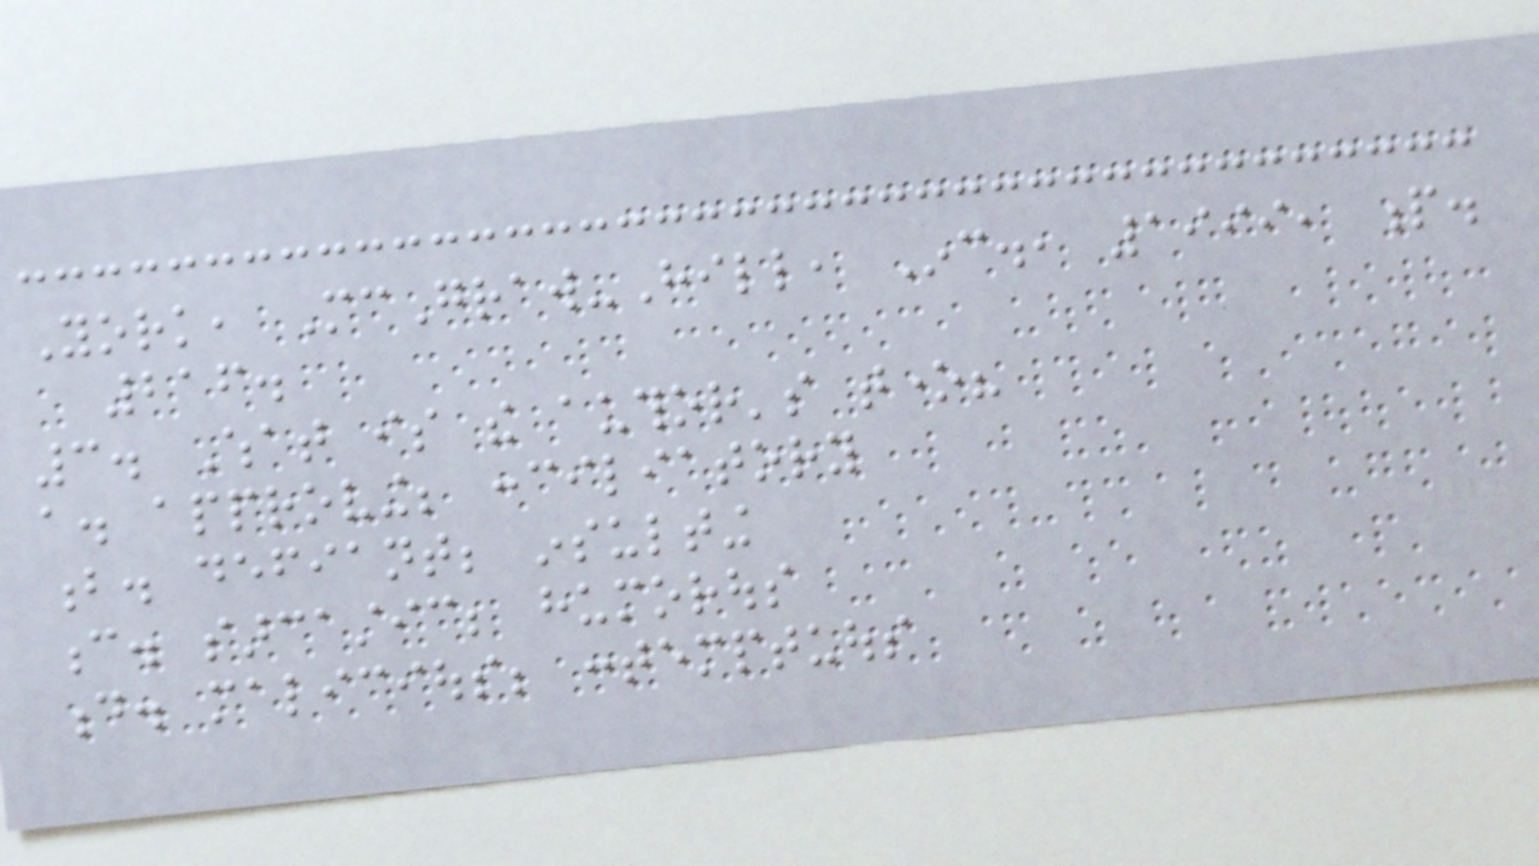York, McGraw-Hill, Inc., 1999, p.
216.
3. What is the author's tone?
a. approving; conciliatory
b. defiant; insulting
c. sarcastic; humorous
d. malicious; contemptuous
